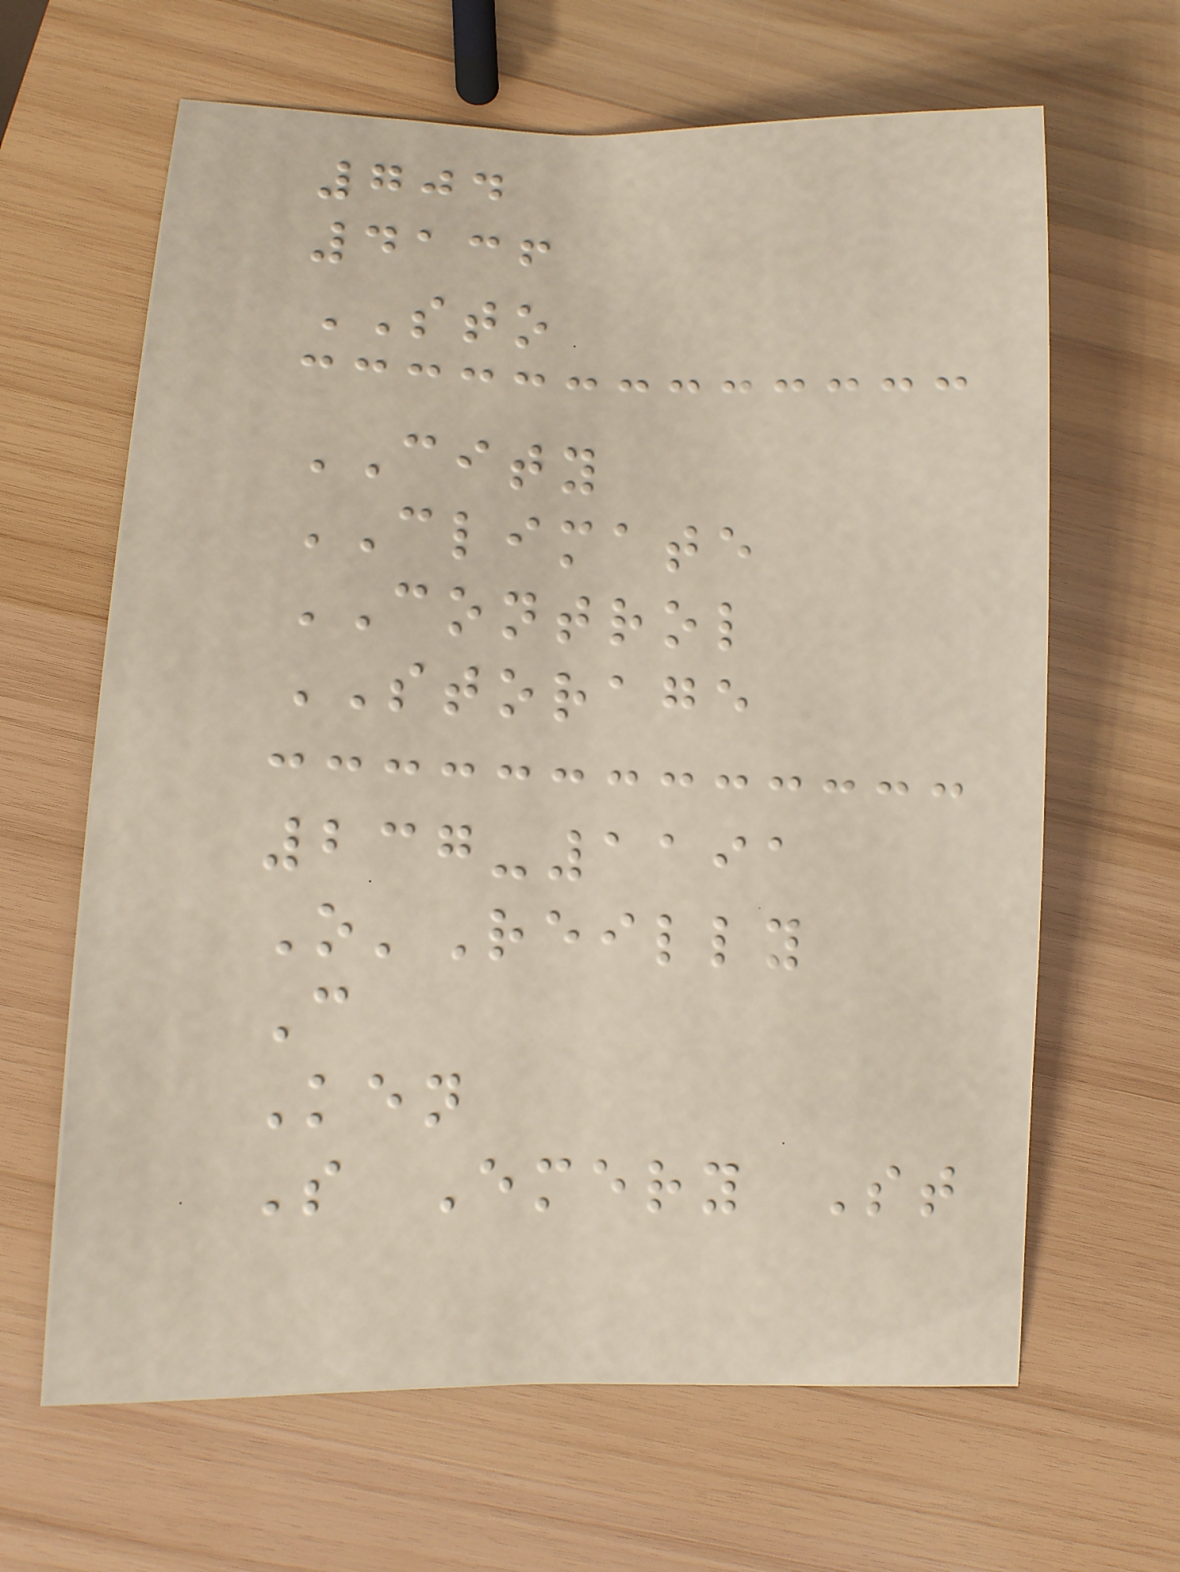704
4136
STO
CITY
CLIMATE
CONTROL
STORAGE
237-1191
O'Reilly
C
Ken
S Emery St
